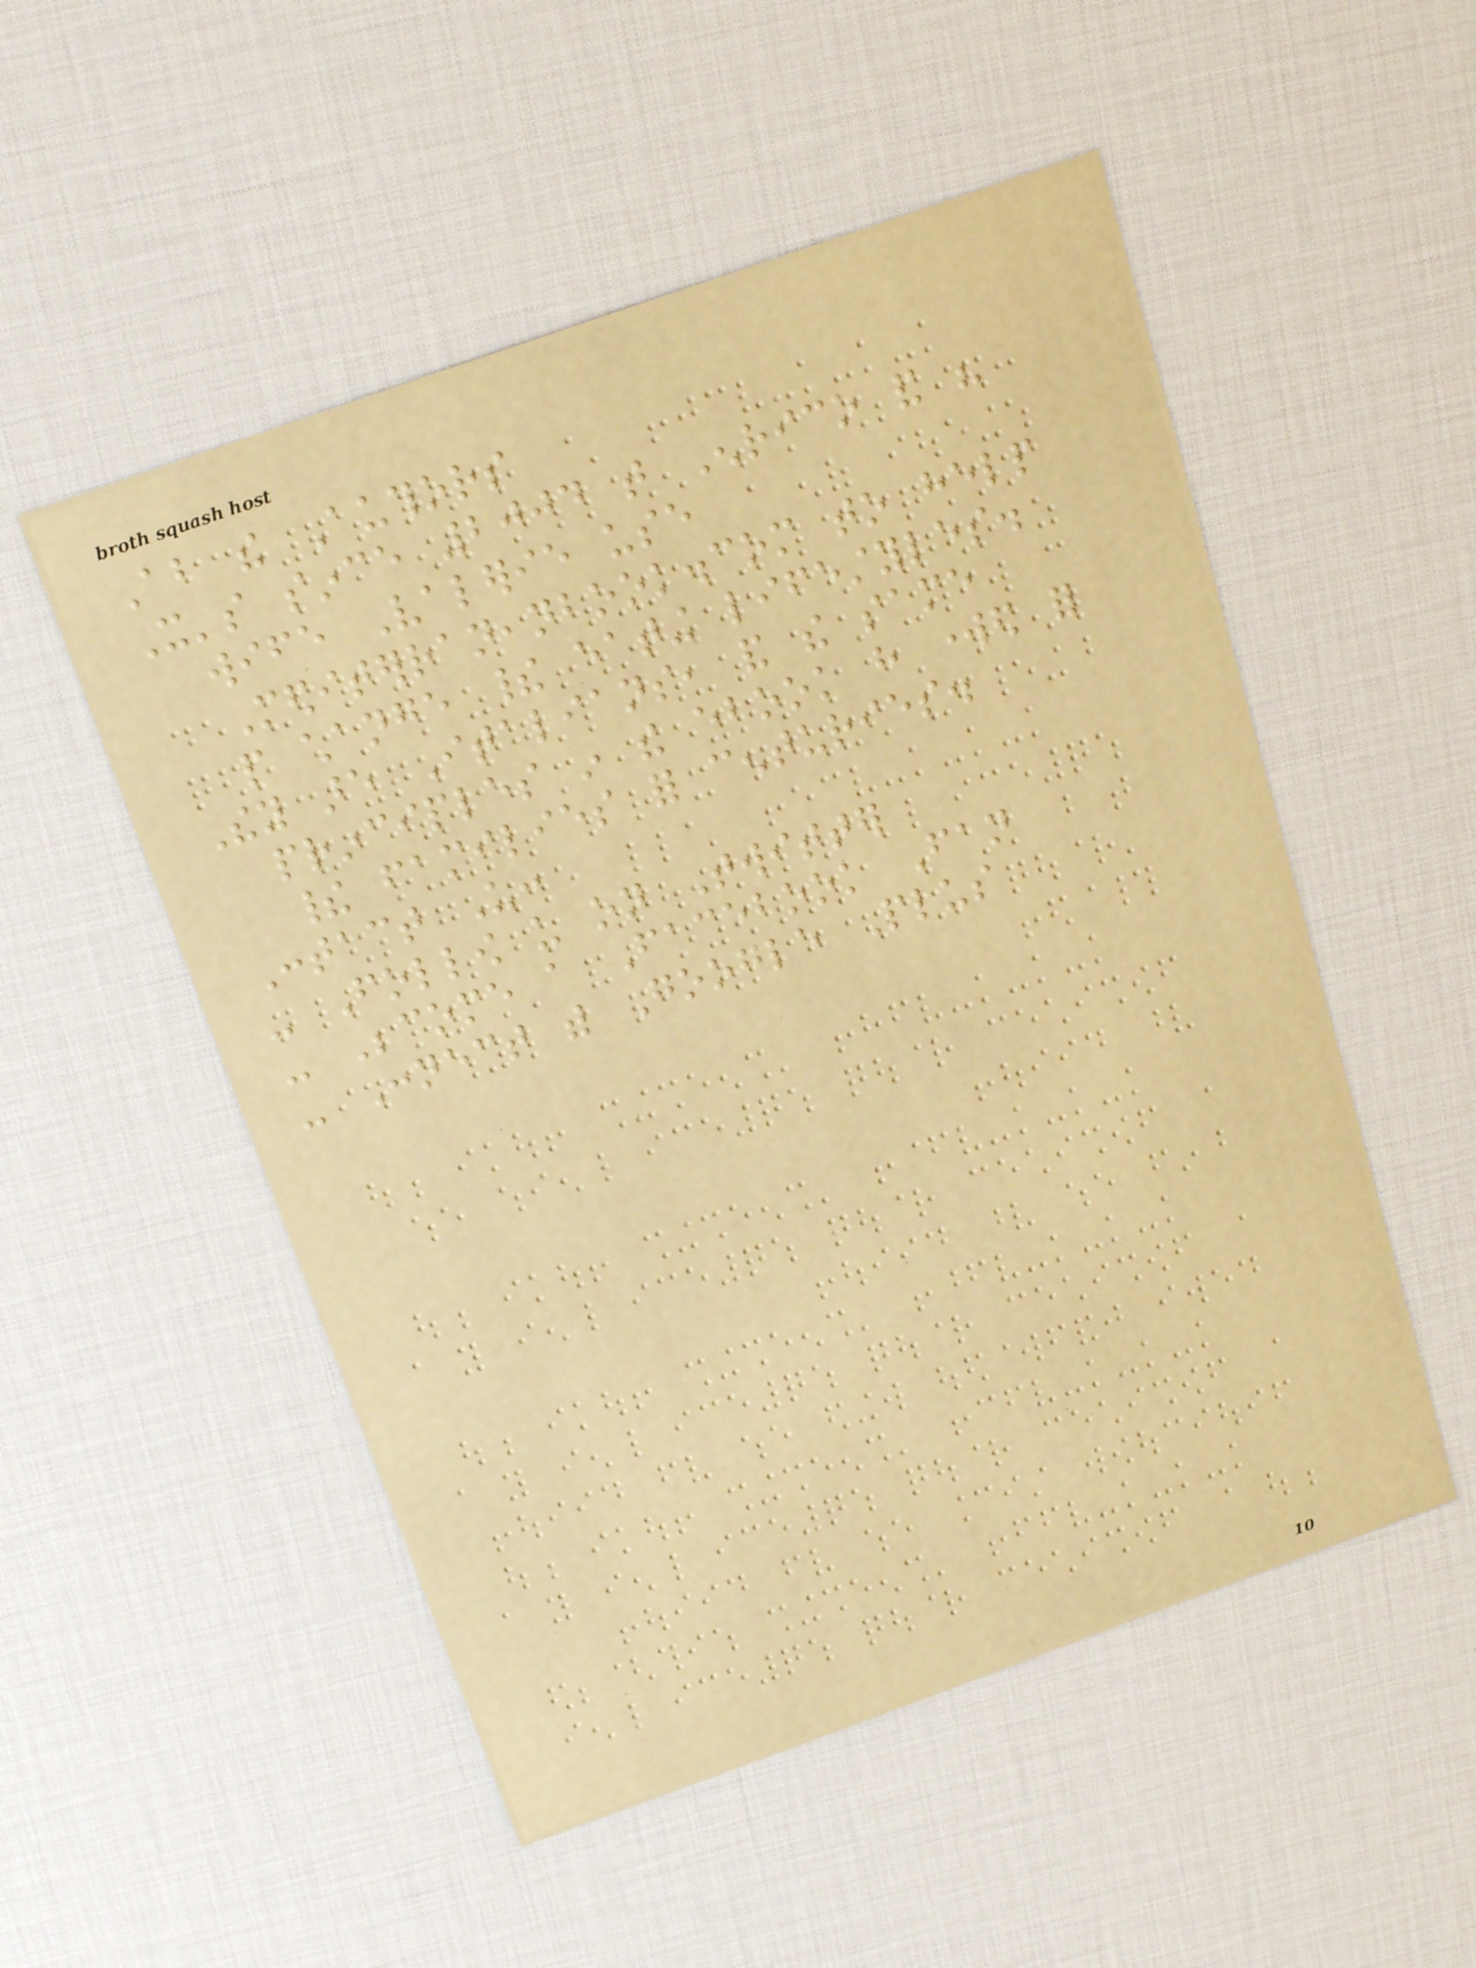About the Authors
It's since 2004 that Enrico and his
wife Valerie use
Mediterraneanbook.com to help
people change their eating lifestyles.
They are Italians, and the same
principles in the ebook have worked for
their families for centuries.
Contact Us:
- Follow us on Twitter
- Become a Facebook Fan
- Connect with Google Plus
